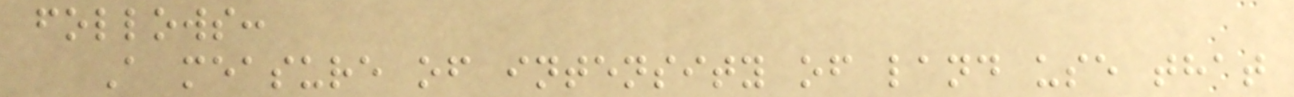follows:
A measure of intensity of land use that
